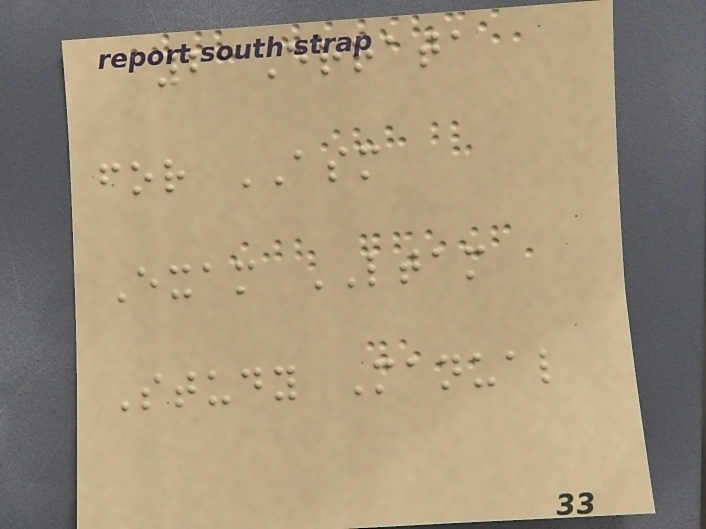2 Errata
for ASM
Exam LTAM
Study Manual
